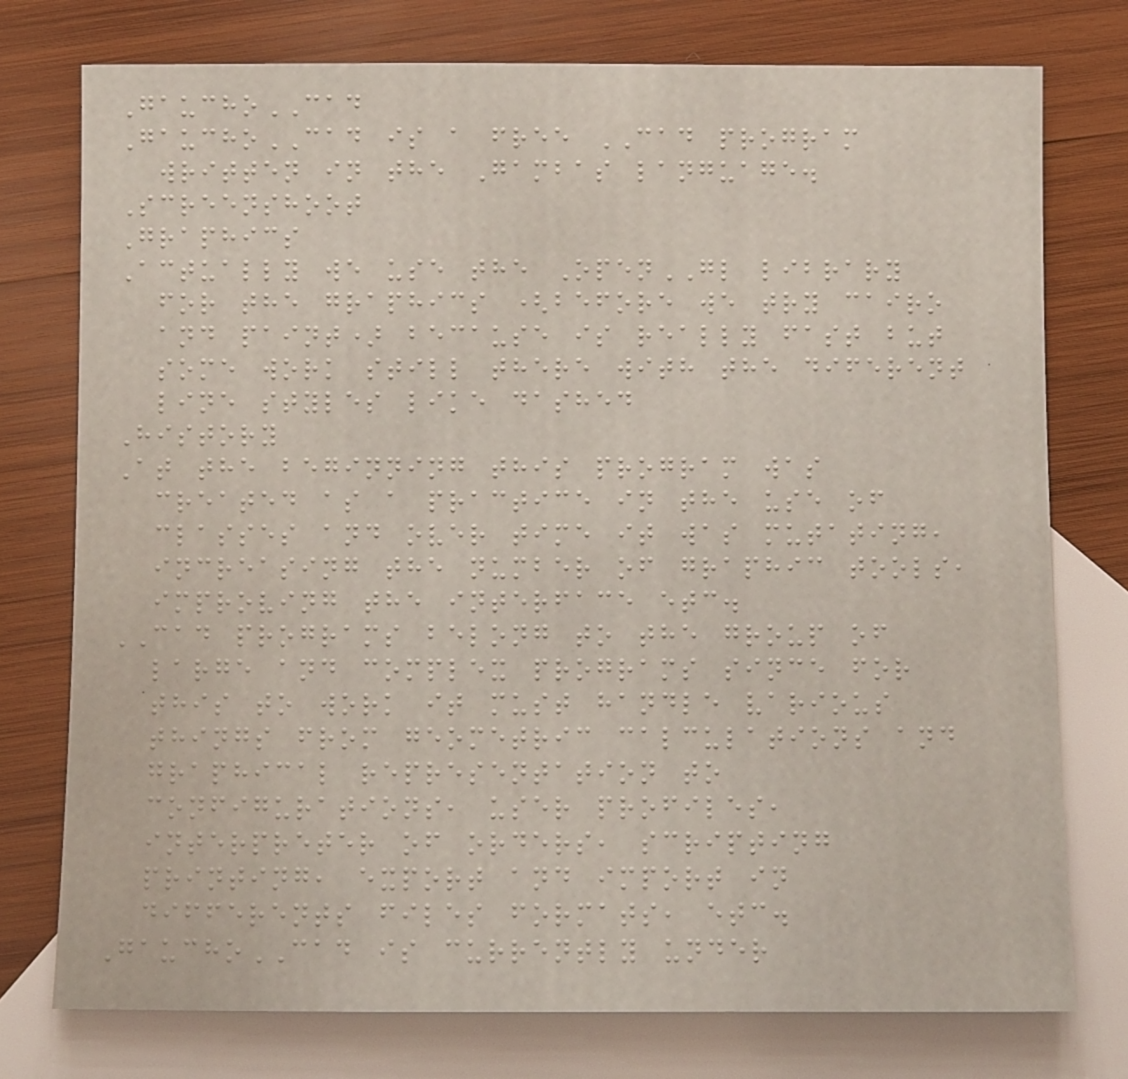GauchoCAD
GauchoCAD is a free CAD program
written in the Gambas language.
Screenshoot
Graphics
Actually we use the OpenGL library
for the graphics (before we try cairo
and paint) because is really fast but
some work still there with the diferent
line styles like dashed
History
At the beginning this program was
created as a practice in the use of
classes and over time it was mutating,
increasing the number of graphic tools,
improving the interface etc.
CAD programs belong to the group of
large and complex programs since for
this to work it must handle various
things from geometric calculations and
graphical representation to
configurations, user profiles,
interpreter of orders, scripting
printing, export and import in
differents files formats, etc.
GauchoCAD is currently under
